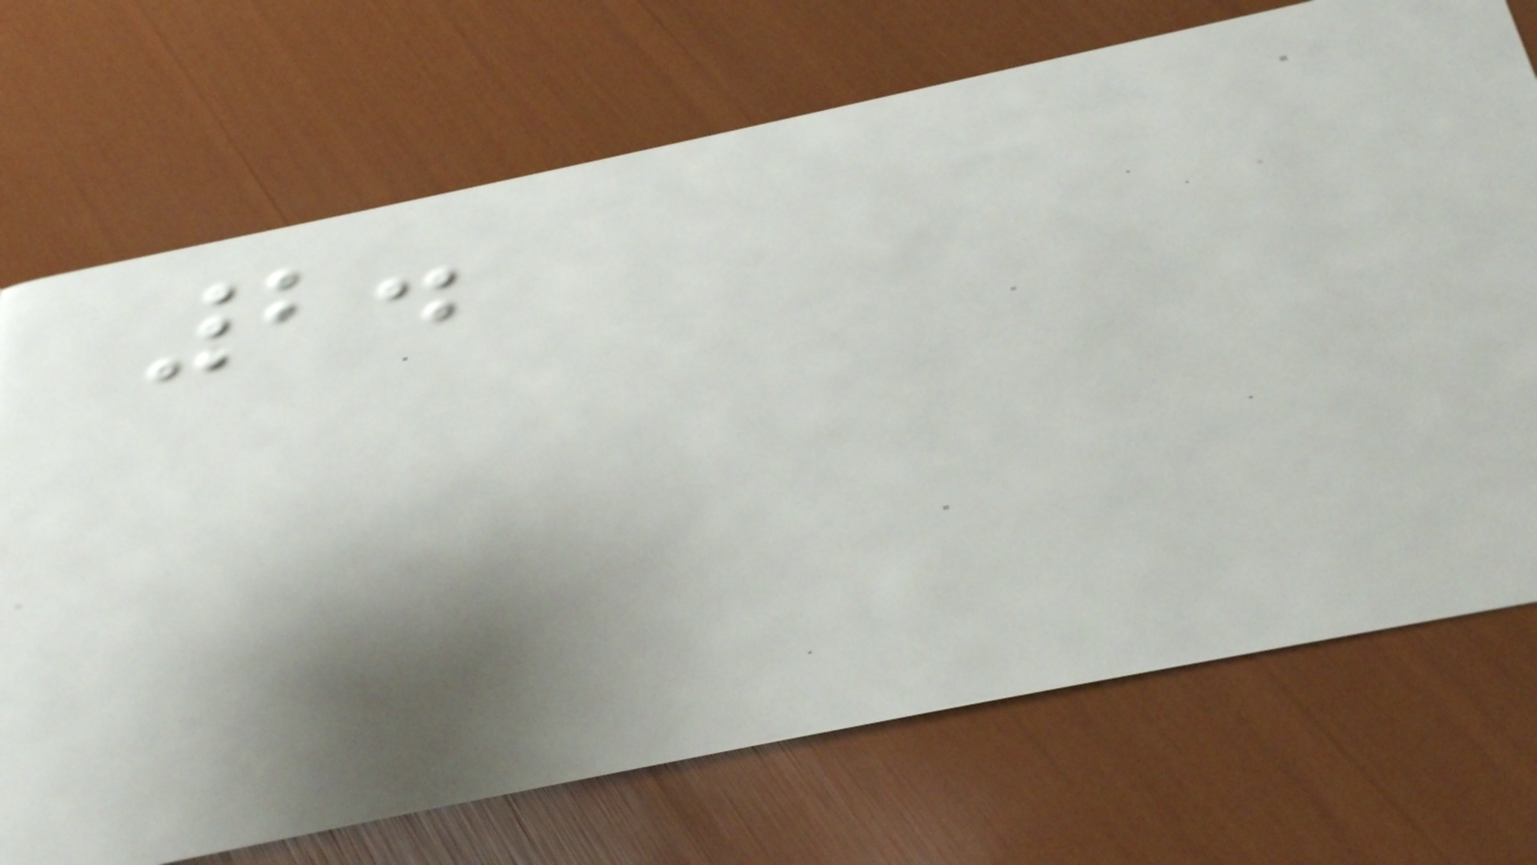2.
